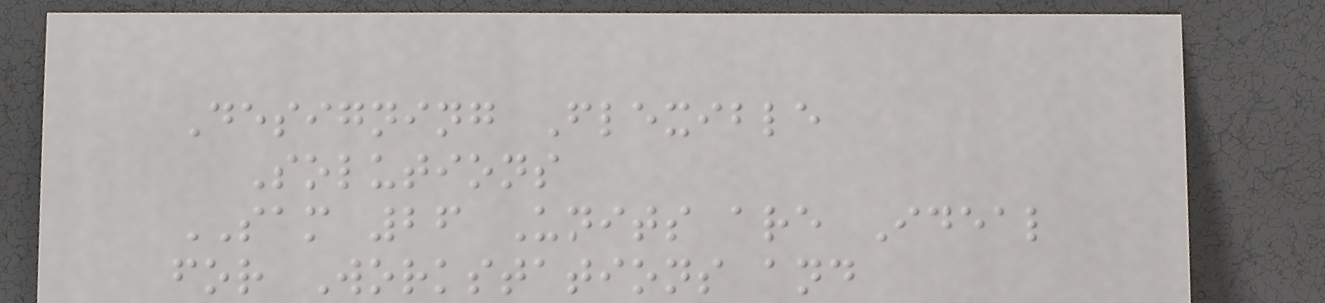Designing Flexible
Solutions
SAM 26 Units are Ideal
for Workstations and
